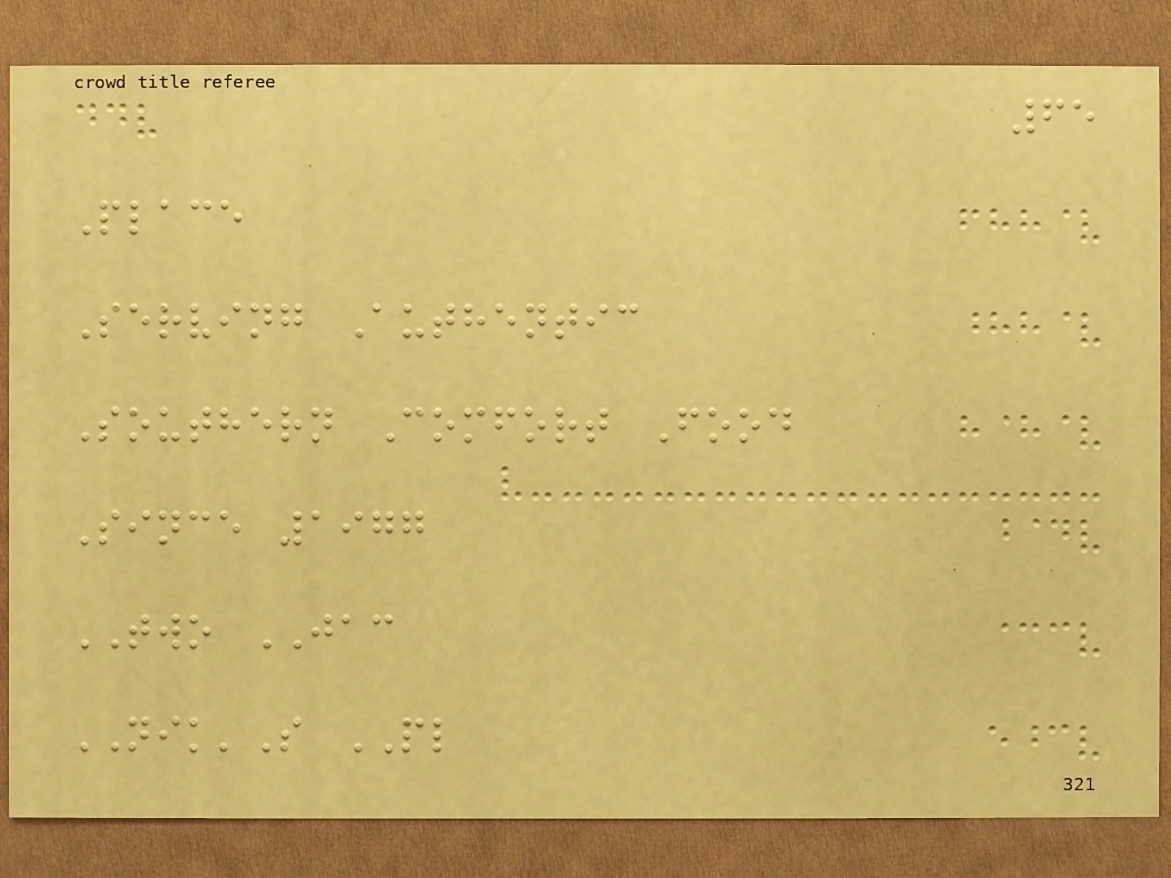65
Place
Serving Authentic
Southern Comfort Food
Since 1977
TWO JAC
NIK'S PL
